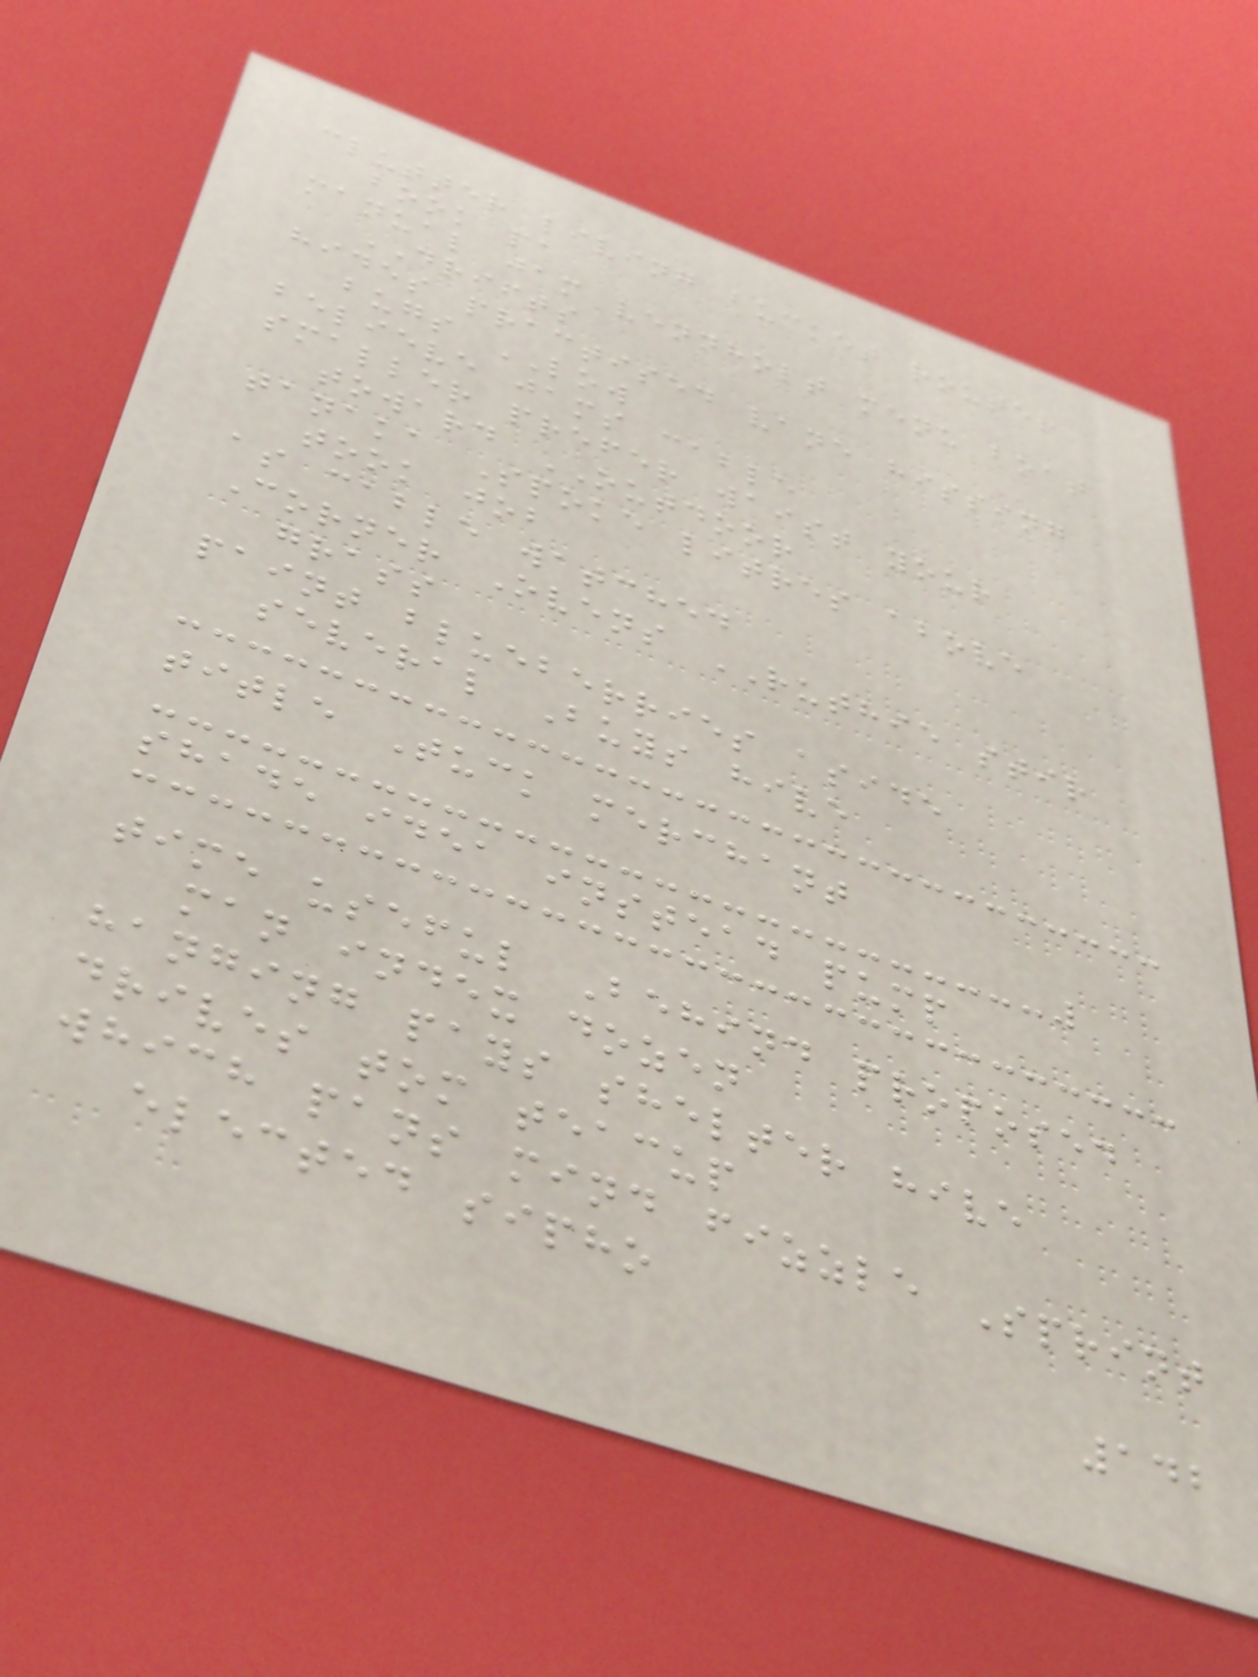clutter living bucket router
book pa
manual jam vennholt menu boat
DRIFTS
hides practised vane hissing
bugs LOW
believe jams cable
smaller prefer waist your
toward OUTDOOR
tanaka Spoke litres above
took job
as cable watched
Corner Ovens RUTHIE stir
grass
paint blueberries aside
several Buys hive
title Tuck merchant
shade idea instead pump
time useful Behind proposed
man index dozen
hanging pays shelter hive
drives tom teacup
which pans mind fizzle Sprint
elected sipho
142
